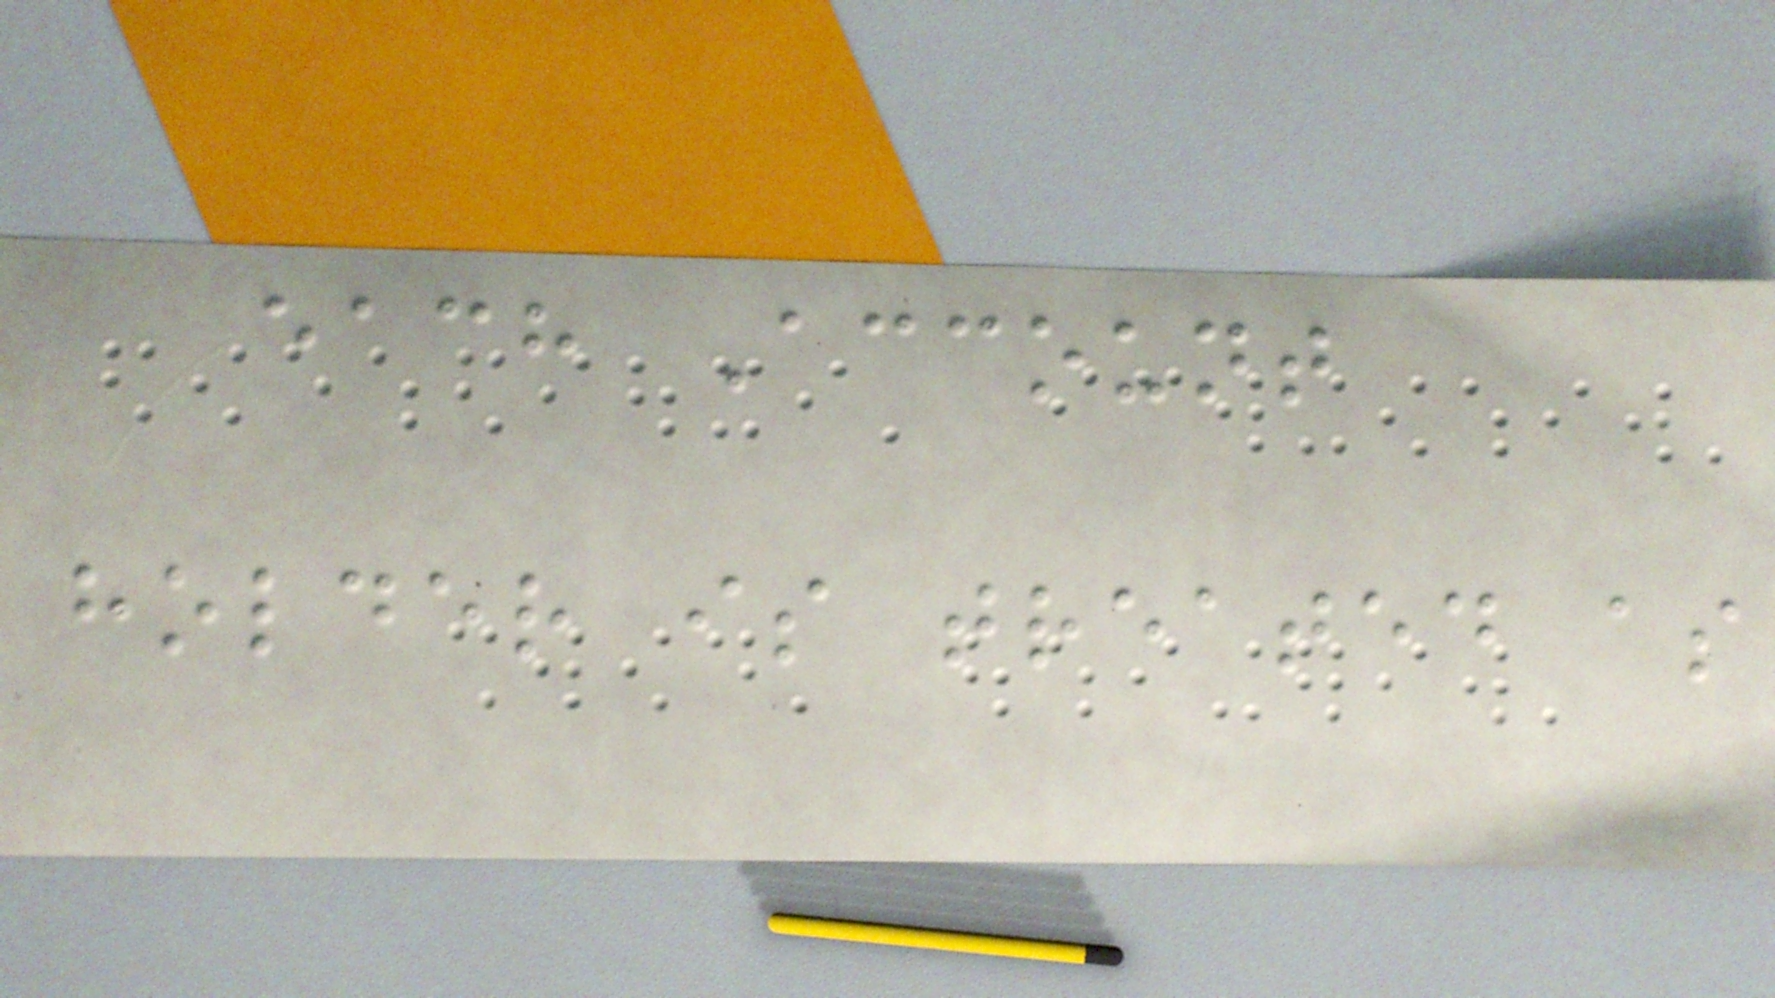each Account
holder is treated as
